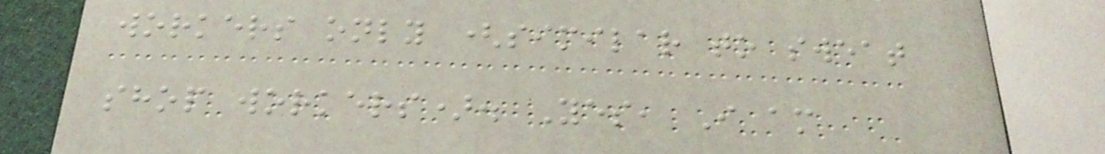workers only (similar to sweat
shop workers). Yes, I am
